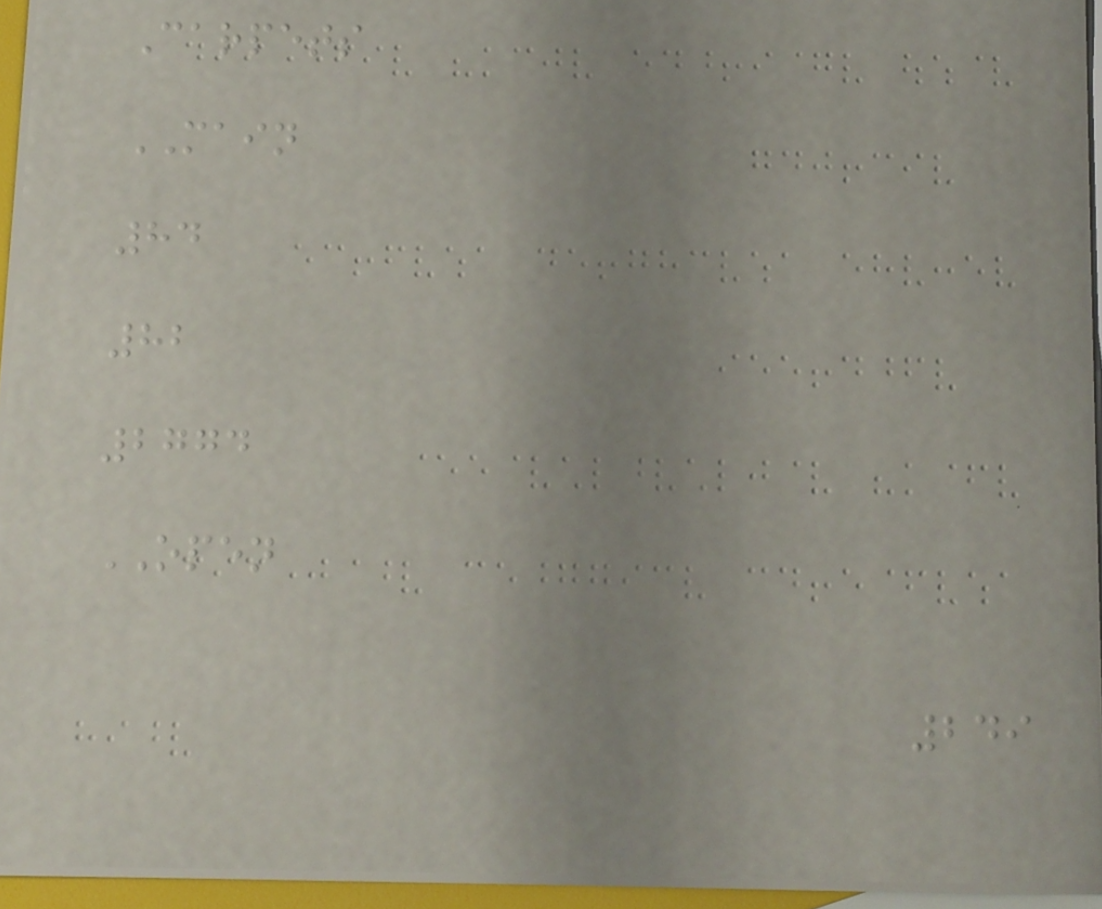Carpets
MAIN
84
82
2774
OPEN
249
